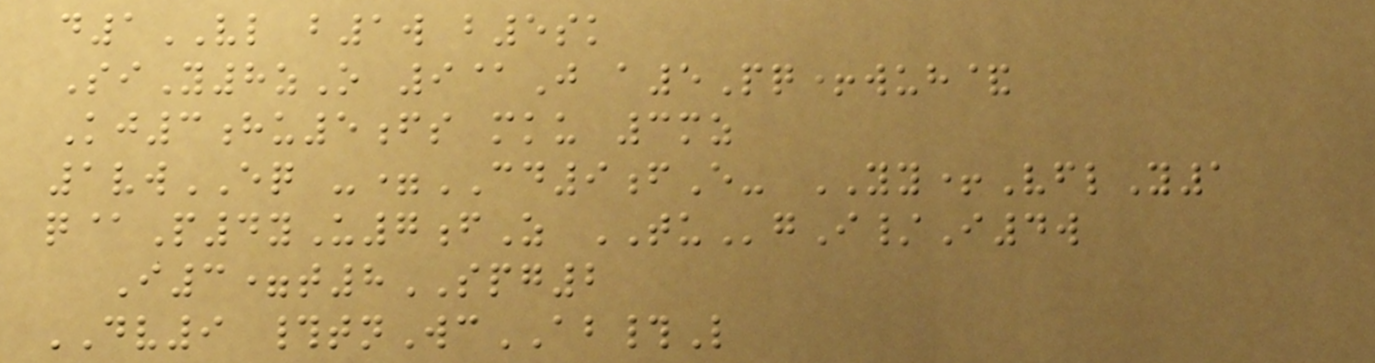d1VL b1w b5sk
SiY8zO 9@J a5Pq+wuh&
Kj3hu5fs mku 3mz
1vwEQ -=CD9fE- YY+VflY1
q@P4yU7fZ TUgI/I4w
I3=t8SPG2
DV9 #tnWcAB#L
